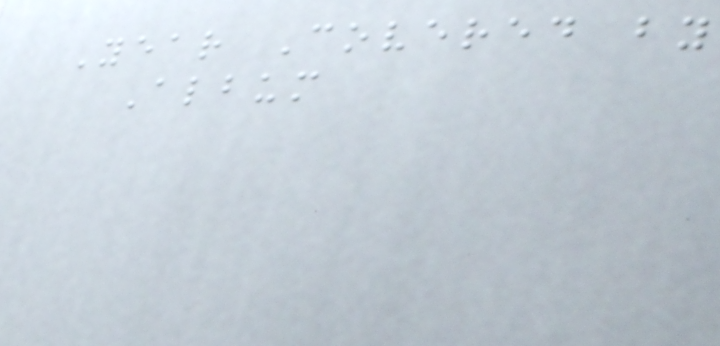Year Covered by
Album
